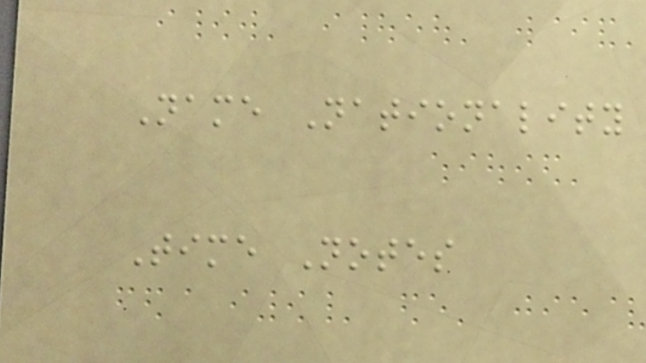Name Nationality
Time Notes
